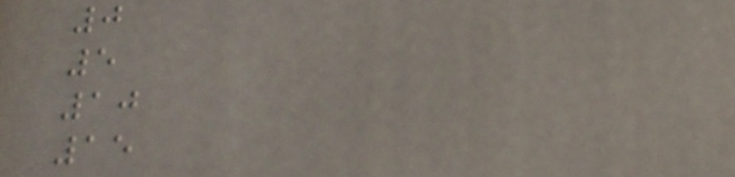0
5
10
15
